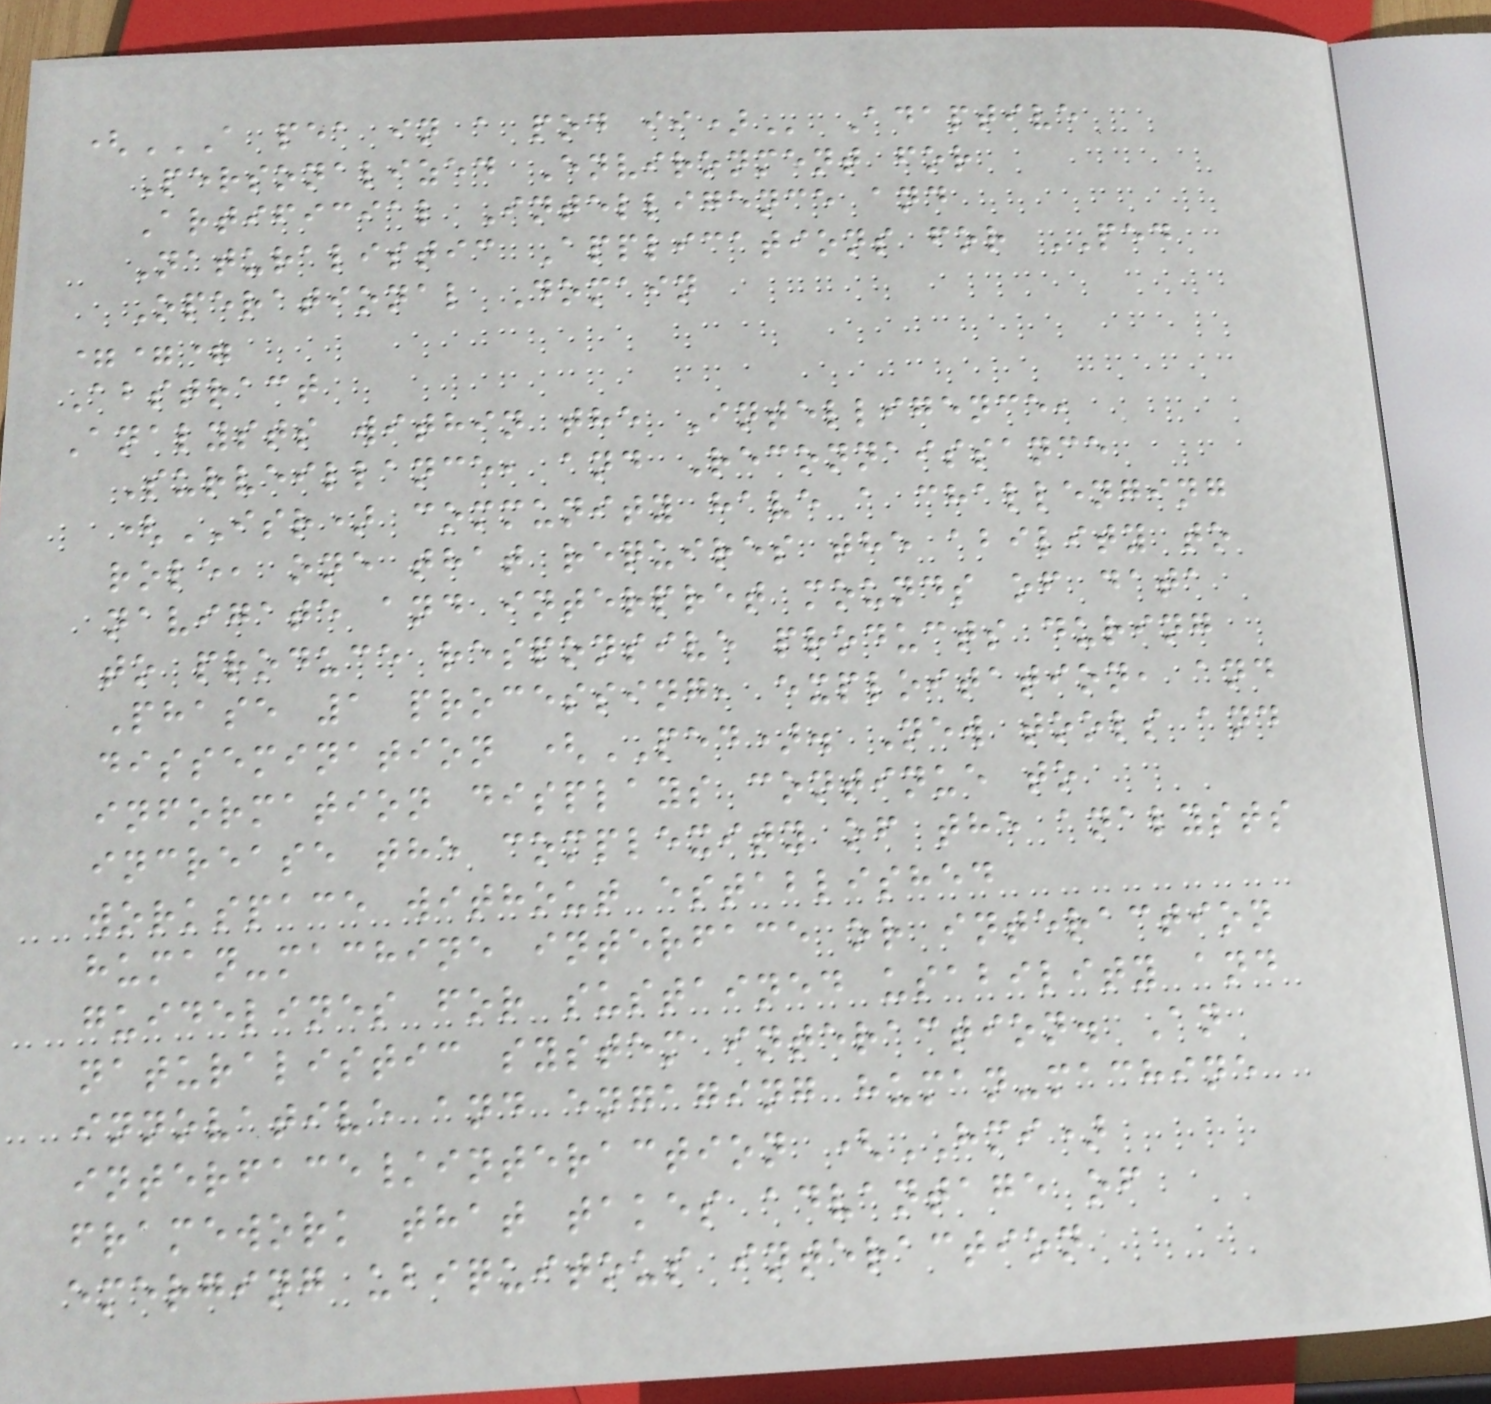(A PEA IN A POD II) Adaptive
Personalized Environment for
Artificial Intelligence and
Naturalistic Applications for PED
Operational Domain
===
Abstract
Analysts within the Intelligence,
Surveillance, and Reconnaissance
(ISR) community have a challenging
role, one that requires the ability to
navigate and interpret mounds of data
to produce responsive products during
Phase 1 processing, exploitation, and
dissemination (PED). New tools and
information displays continue to
increase the complexity of the analysts
workspace without established
human-machine interface or interaction
guidelines for sustained usability and
naturalistic system interaction. An
innovative and engaging human-machine
interface/interaction (HMI)
framework that takes advantage of
emerging ubiquitous interaction
